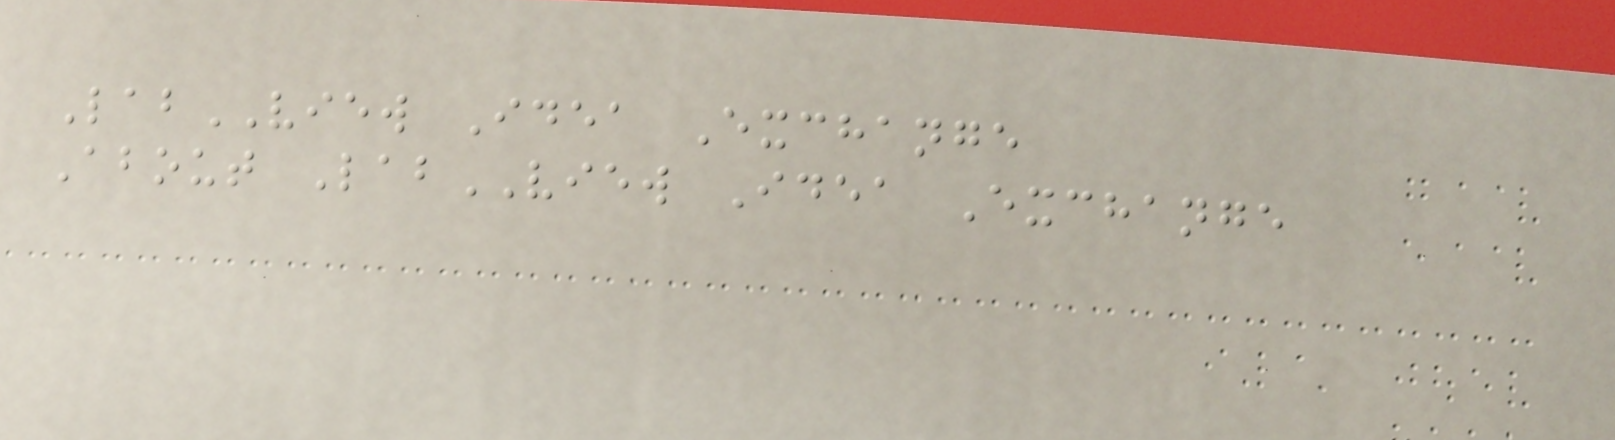LabVIEW Idea Exchange
About LabVIEW Idea Exchange
